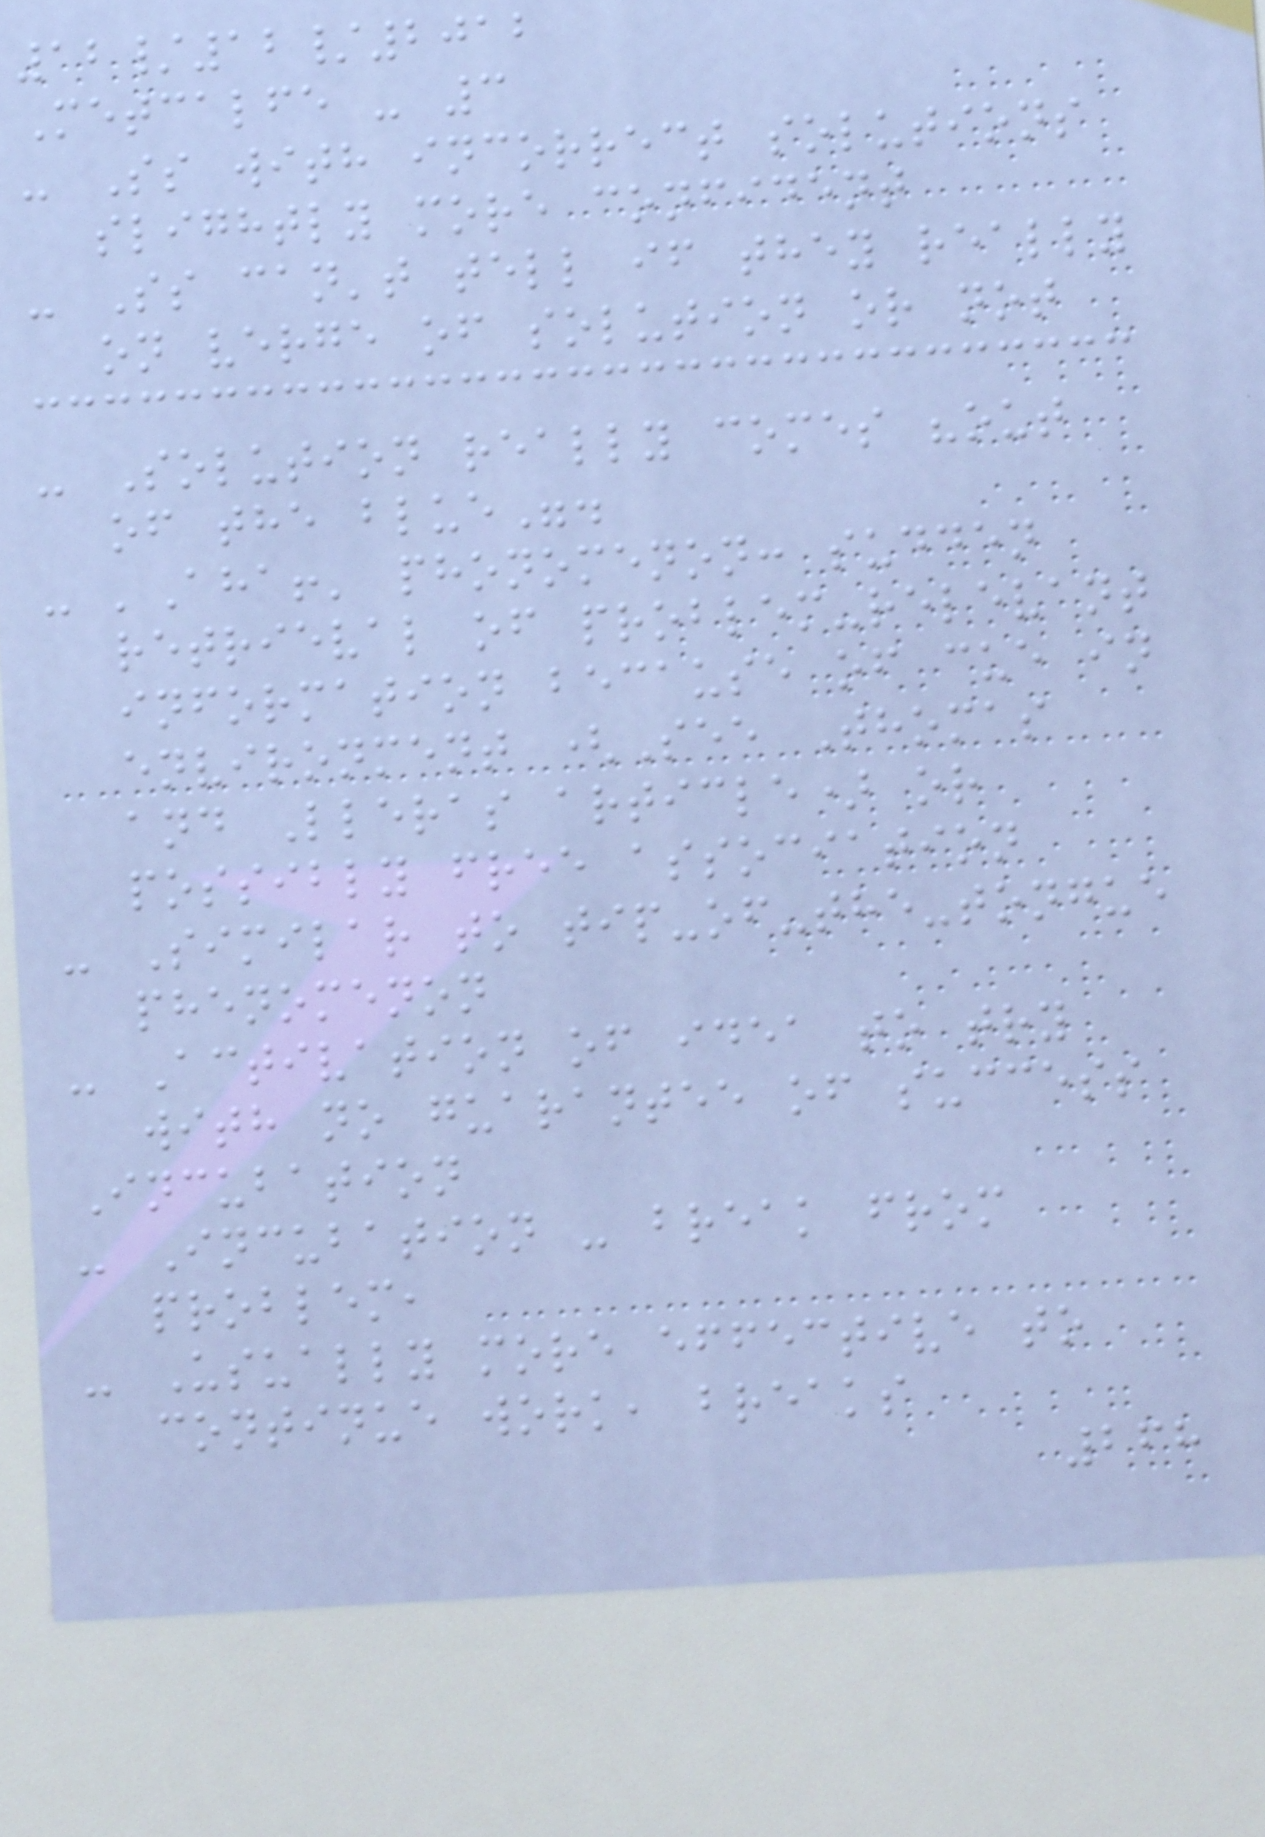12/12/2012
Metcalfe - 3
- Ss with incorrect solutions
slightly more confident
- Ss can't tell if they really
on verge of solution or not
- Solution really comes "out
of the blue".
- 'Aha!' phonomenon: sudden
retrieval of problem-relevant
information because of cue in
environment (See Thomas
and Lleras article) or
possibly free association
- Similar to tip-of-the-tongue
phenomenon
- Activation of idea to try
with no guarantee of success
Incubation
- Incubation - break from
problem,
- Usually more effective to
continue work, breaks
268
